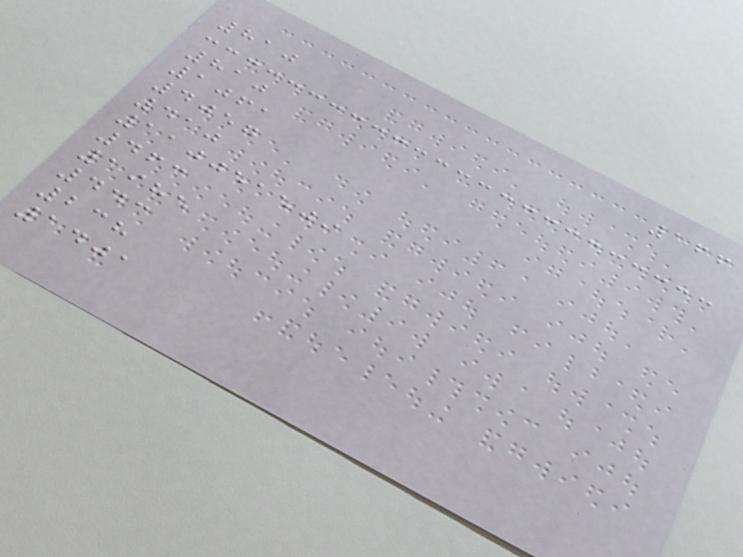166
810
810
1061
4057
410
110051509
463
1985
443
238
1401
